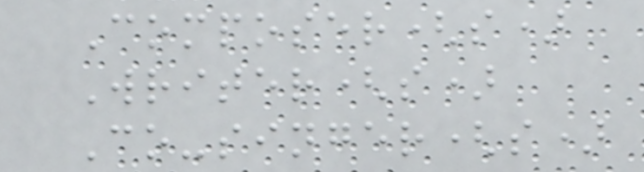Composer(s)
Writer(s)
Co-singer(s)
